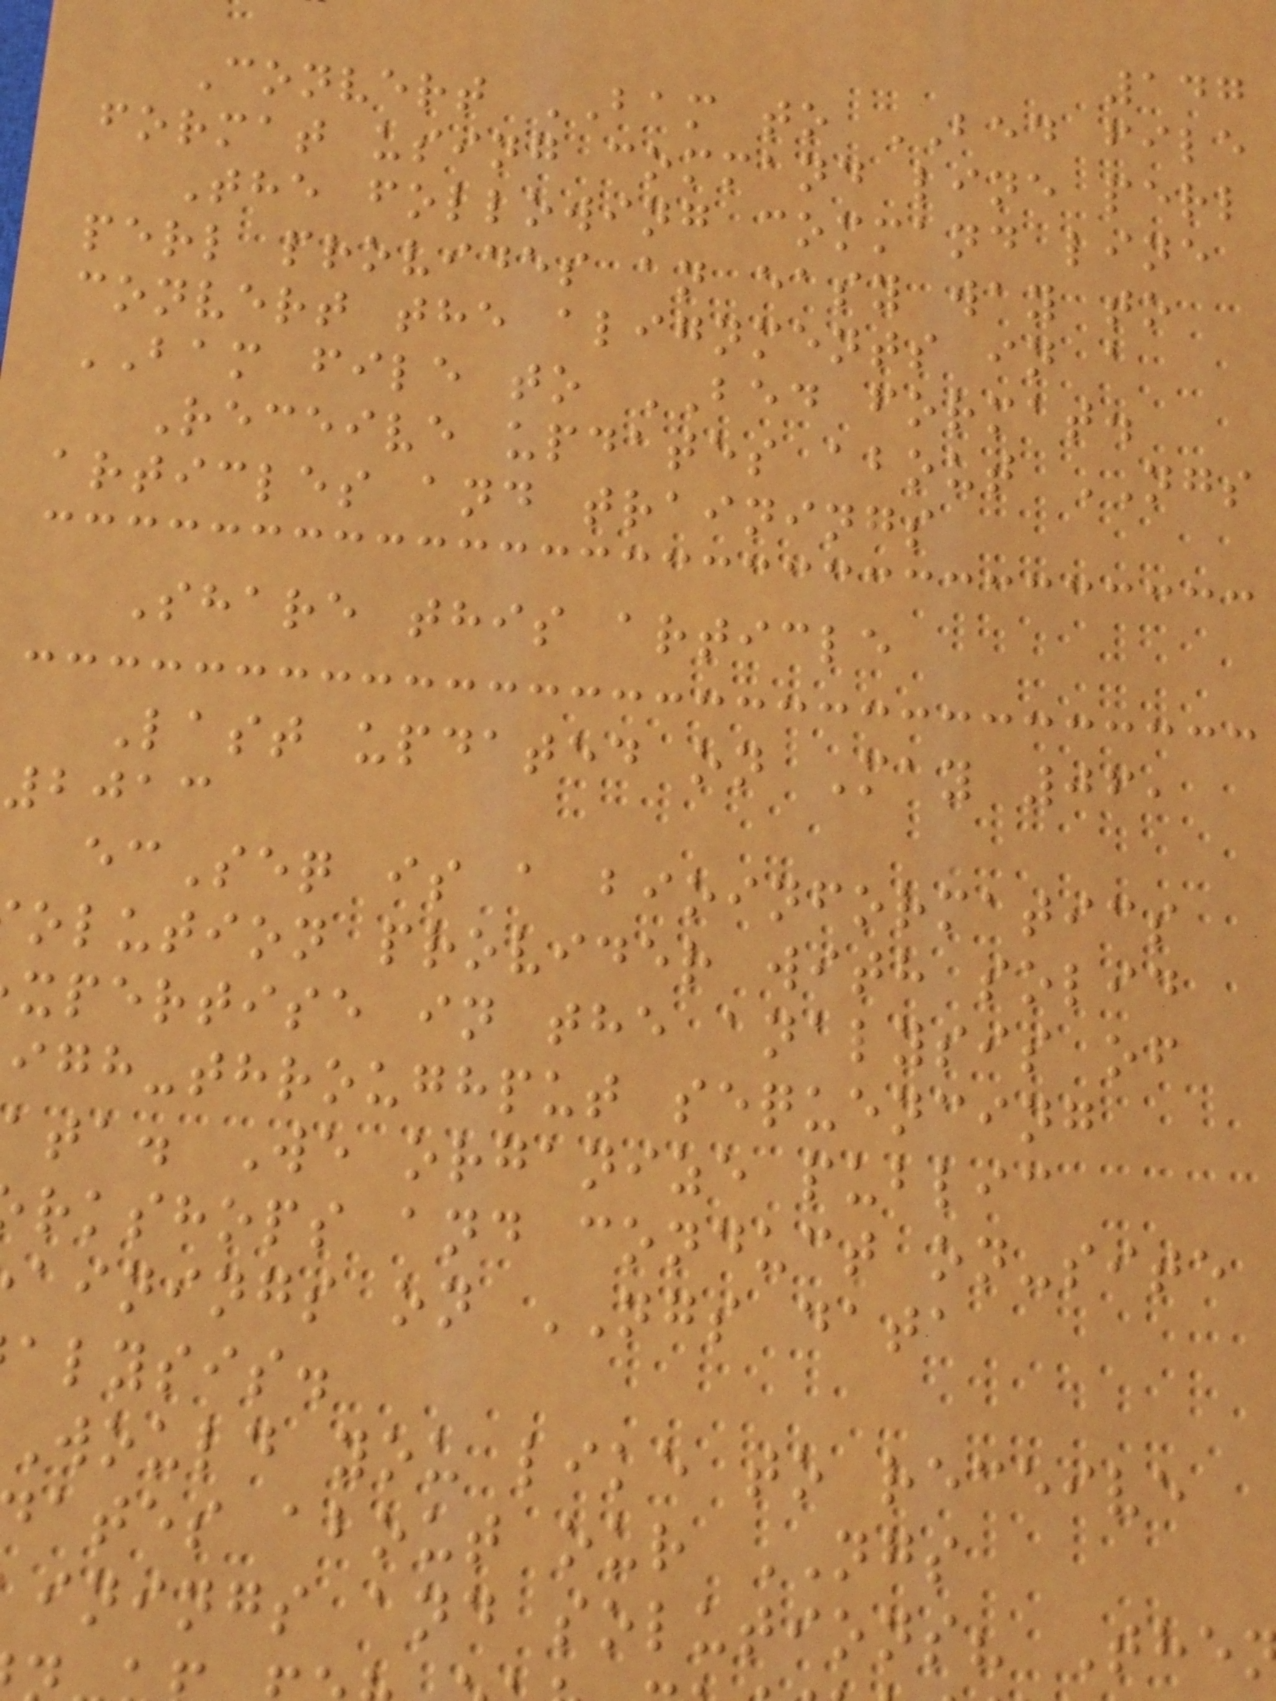147
Convert BAM to BED file
format using command line perl
The following command line
perl provides an easy way to
convert the alignments in a
BAM file to BED format.
Receive updates about NGS
articles and trainings
Share this article
Last updated on May 06,
2013
ecSeq is a bioinformatics
olution provider with solid
xpertise in the analysis of
igh-throughput sequencing
ta. We organize public
rkshops and conduct on-site
ainings on NGS data
alysis.
Would you like to receive
ates about our NGS
inings and solutions? The
